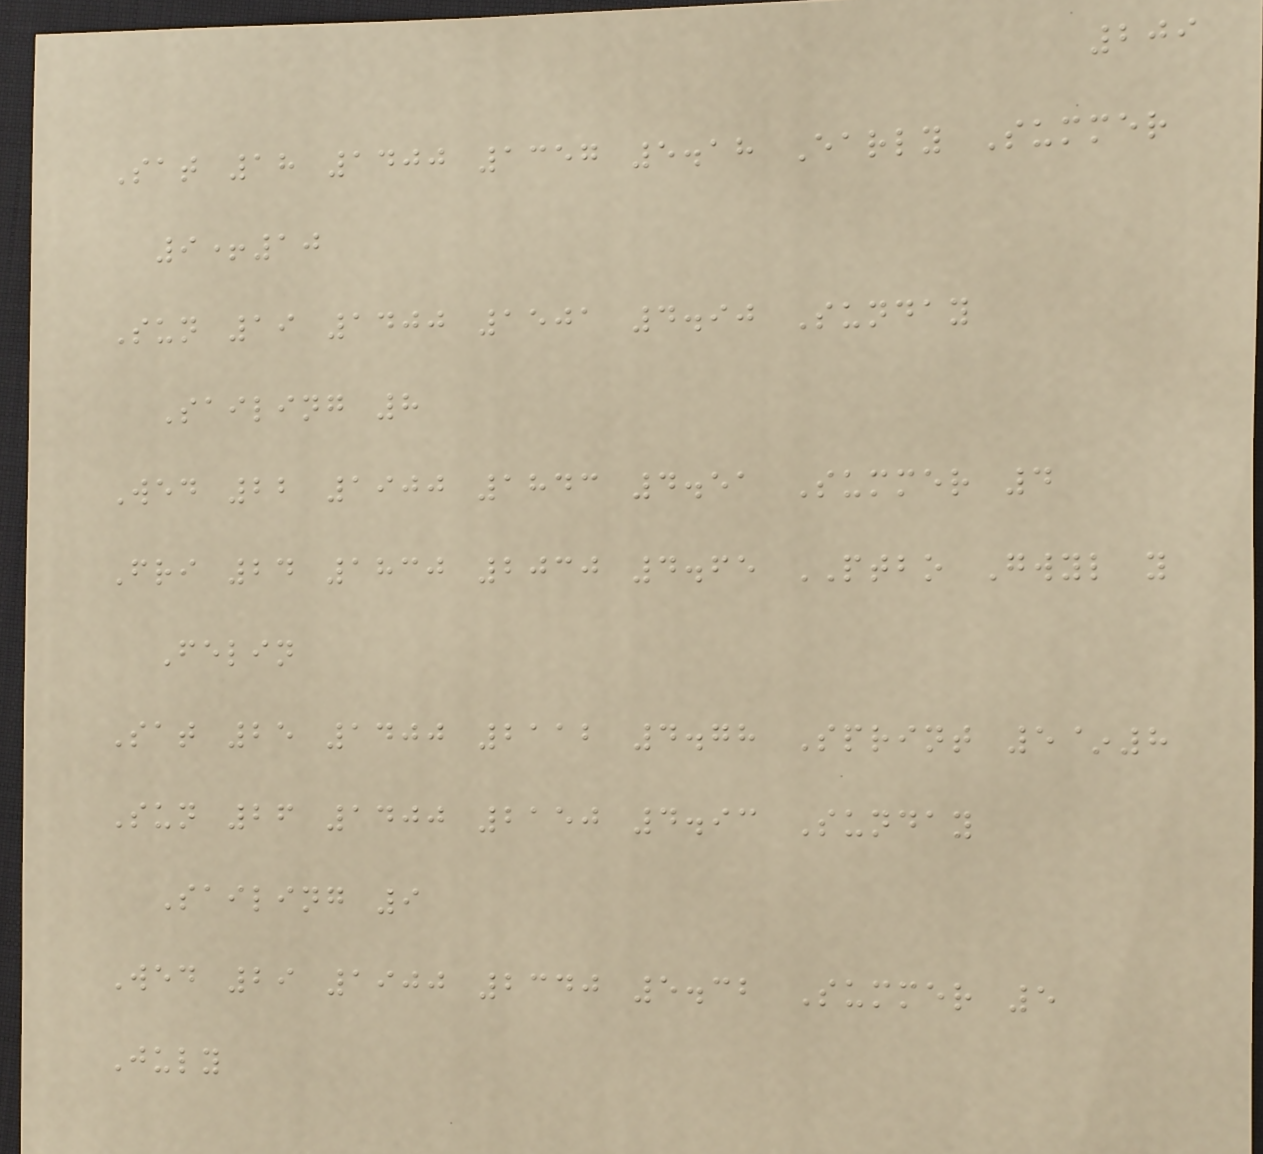209
Sat 18 1400 1357 5.18 Early Summer
9+10
Sun 19 1400 1501 4.90 Sunday
Sailing 8
Wed 22 1900 1843 4.51 Summer 4
Fri 24 1830 2030 4.65 PTBO Gwyl y
Felin
Sat 25 1400 2112 4.78 Sprint 5~8
Sun 26 1400 2150 4.93 Sunday
Sailing 9
Wed 29 1900 2340 5.32 Summer 5
July
